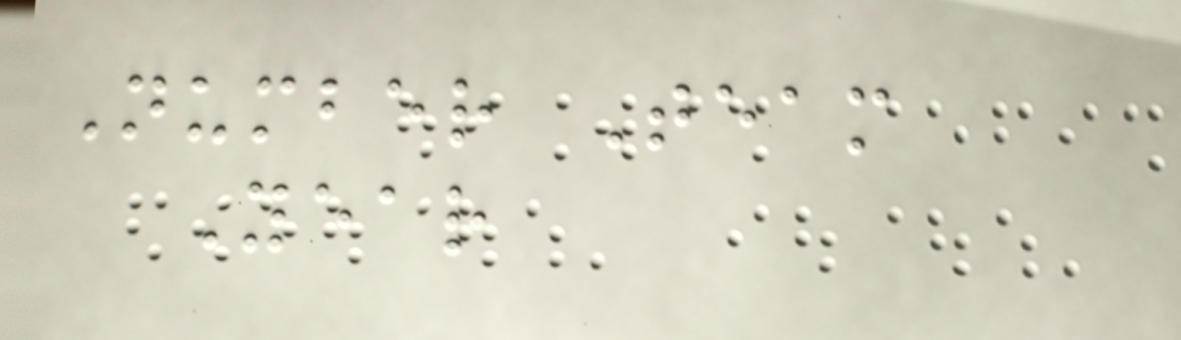Number Team
Year
